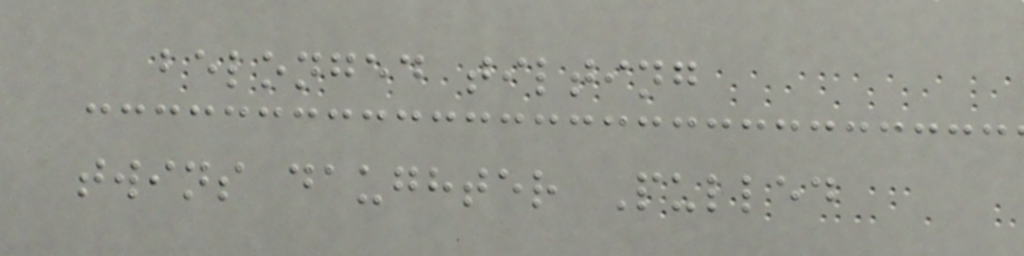belonged tilting
twins daughter Pulled
